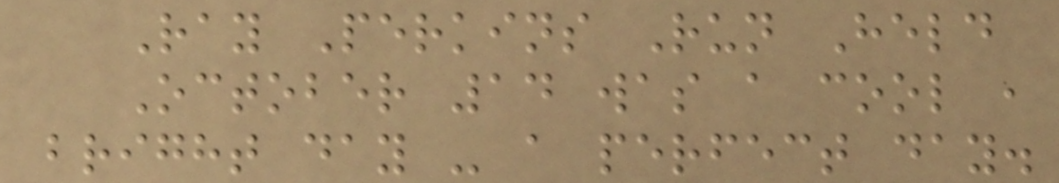Ray Perkins Run Held
October 14 was a cool ,
bright day - a perfect day.
